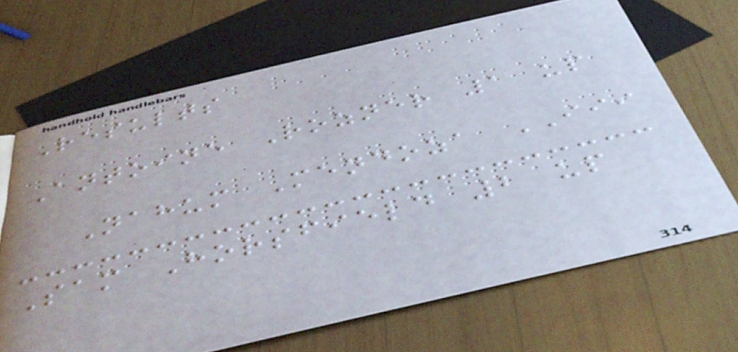Results
Antoine Rozner 1 up
Nahum Mendoza III
Sam Horsfield 2 up
